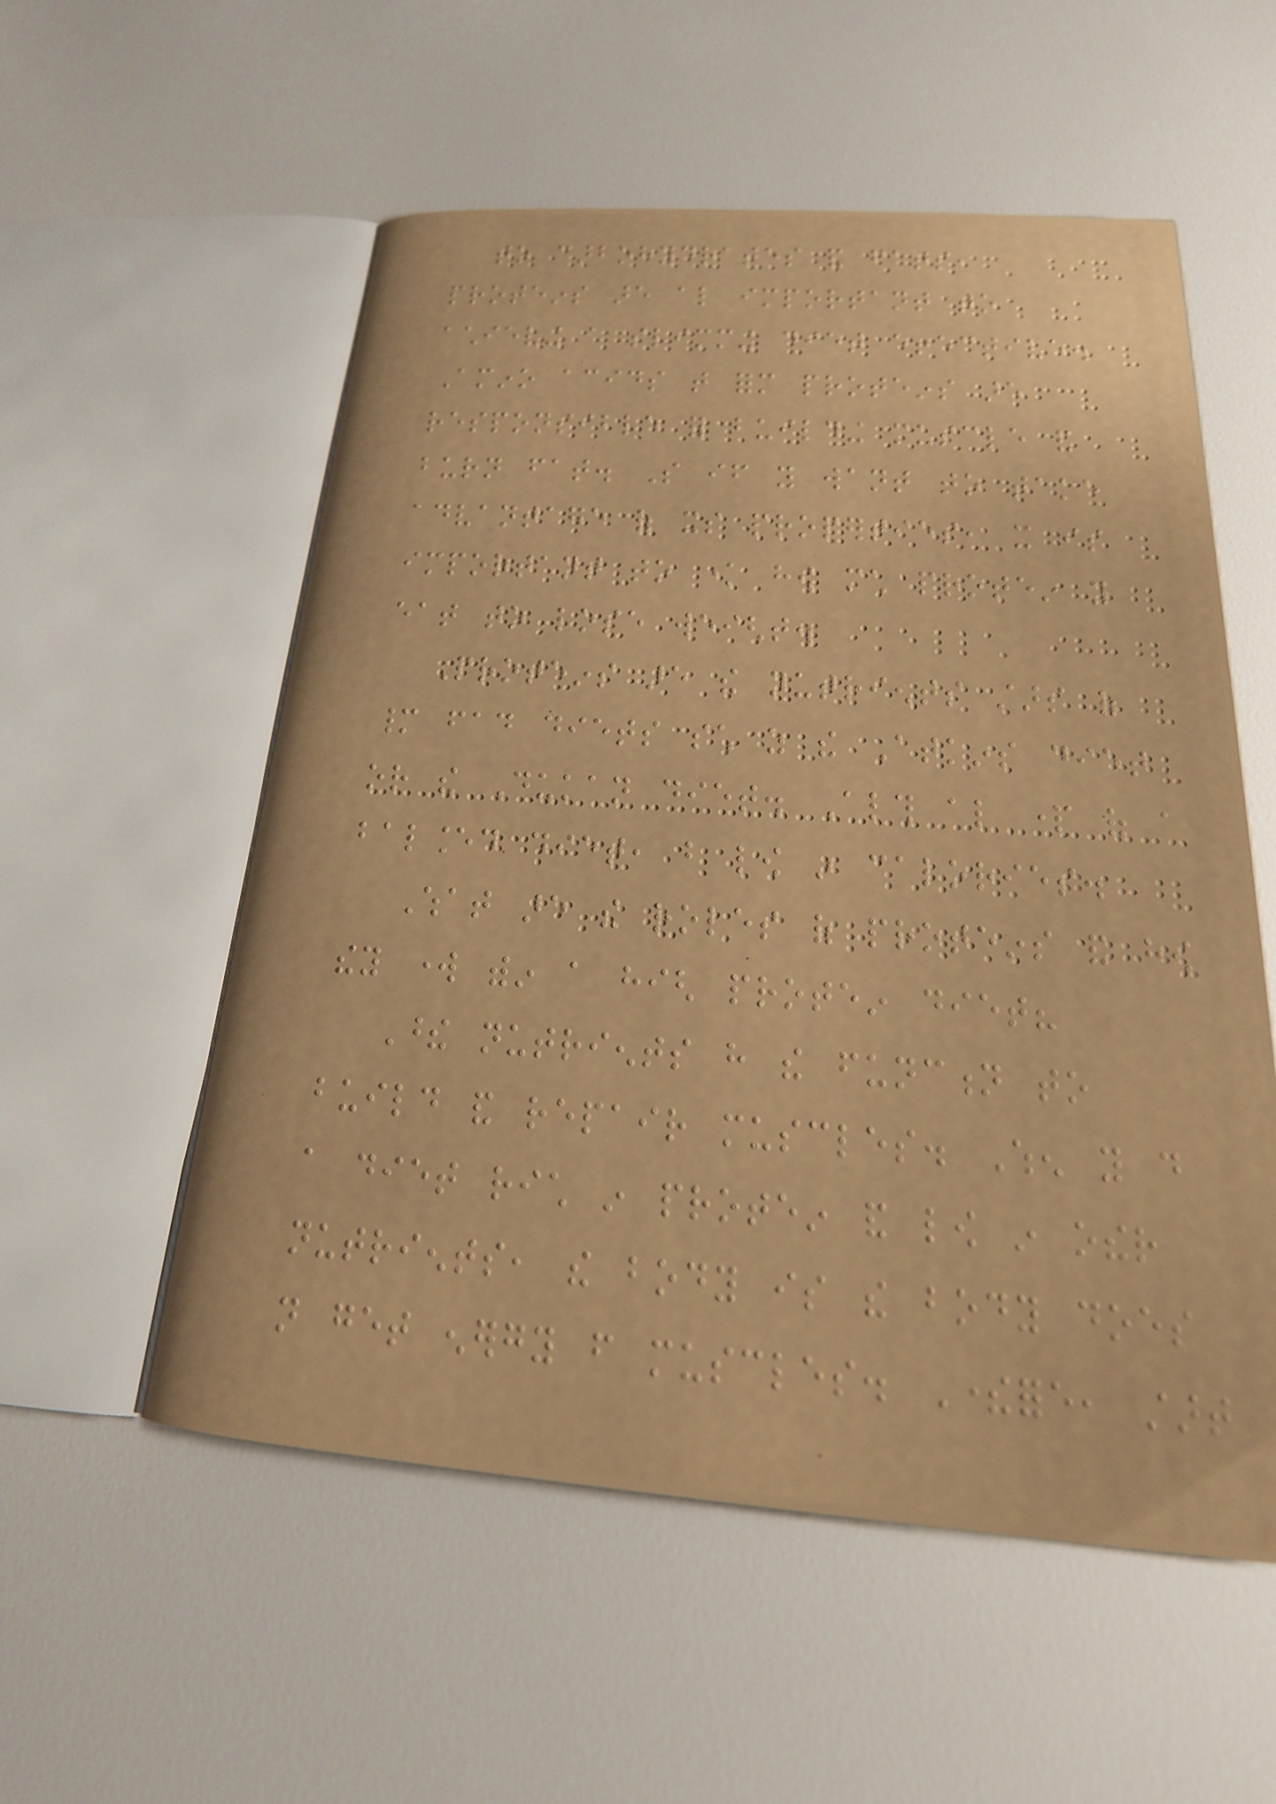to carbohydrates and fats,
proteins are also important to
achieving a slimming diet effective.
Amino acids that form proteins are
responsible for building muscle and
burn fat. So if you want to take
advantage of its properties, it is
important to know how much protein you
eat to lose weight.
Proteins are the nutrients stars of
many fad diets such as the Atkins diet
or the Dukan diet. Although also part of a
balanced diet, but low in calories.
What are the roles of proteins and how
they work within a high protein diet?
These nutrients have the function to
build and repair muscles. When you do
a diet rich in protein and low in other
nutrients, the body is the body does
not get energy from muscles. Therefore, start
